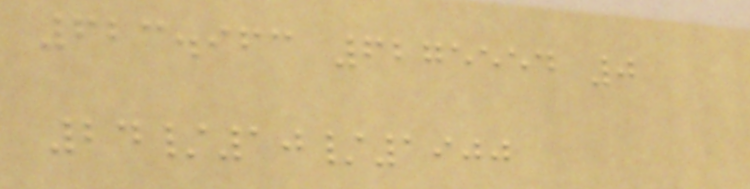623.963 6275554 0
24/10/1900
